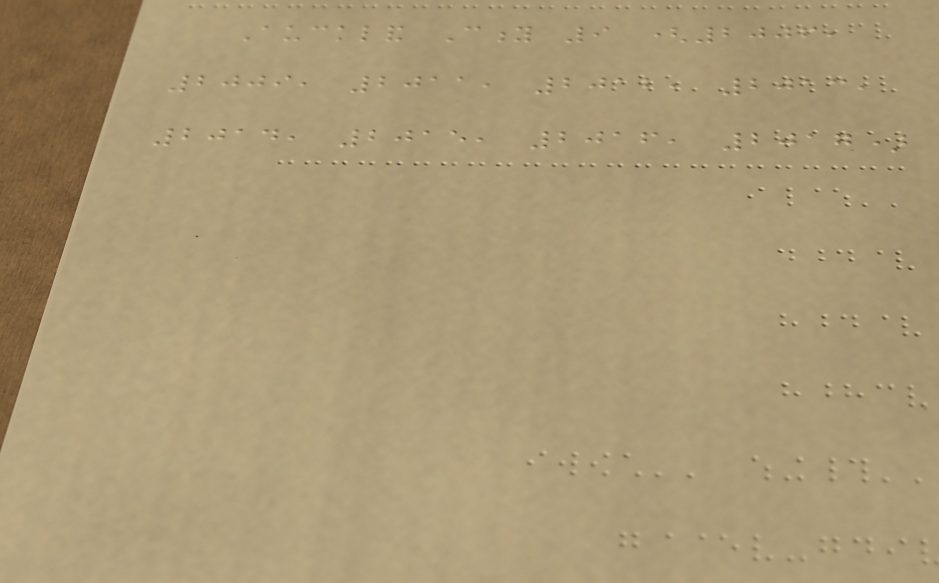Auckland City 9 (2006,
2009, 2011, 2012, 2013,
2014, 2015, 2016, 2017)
